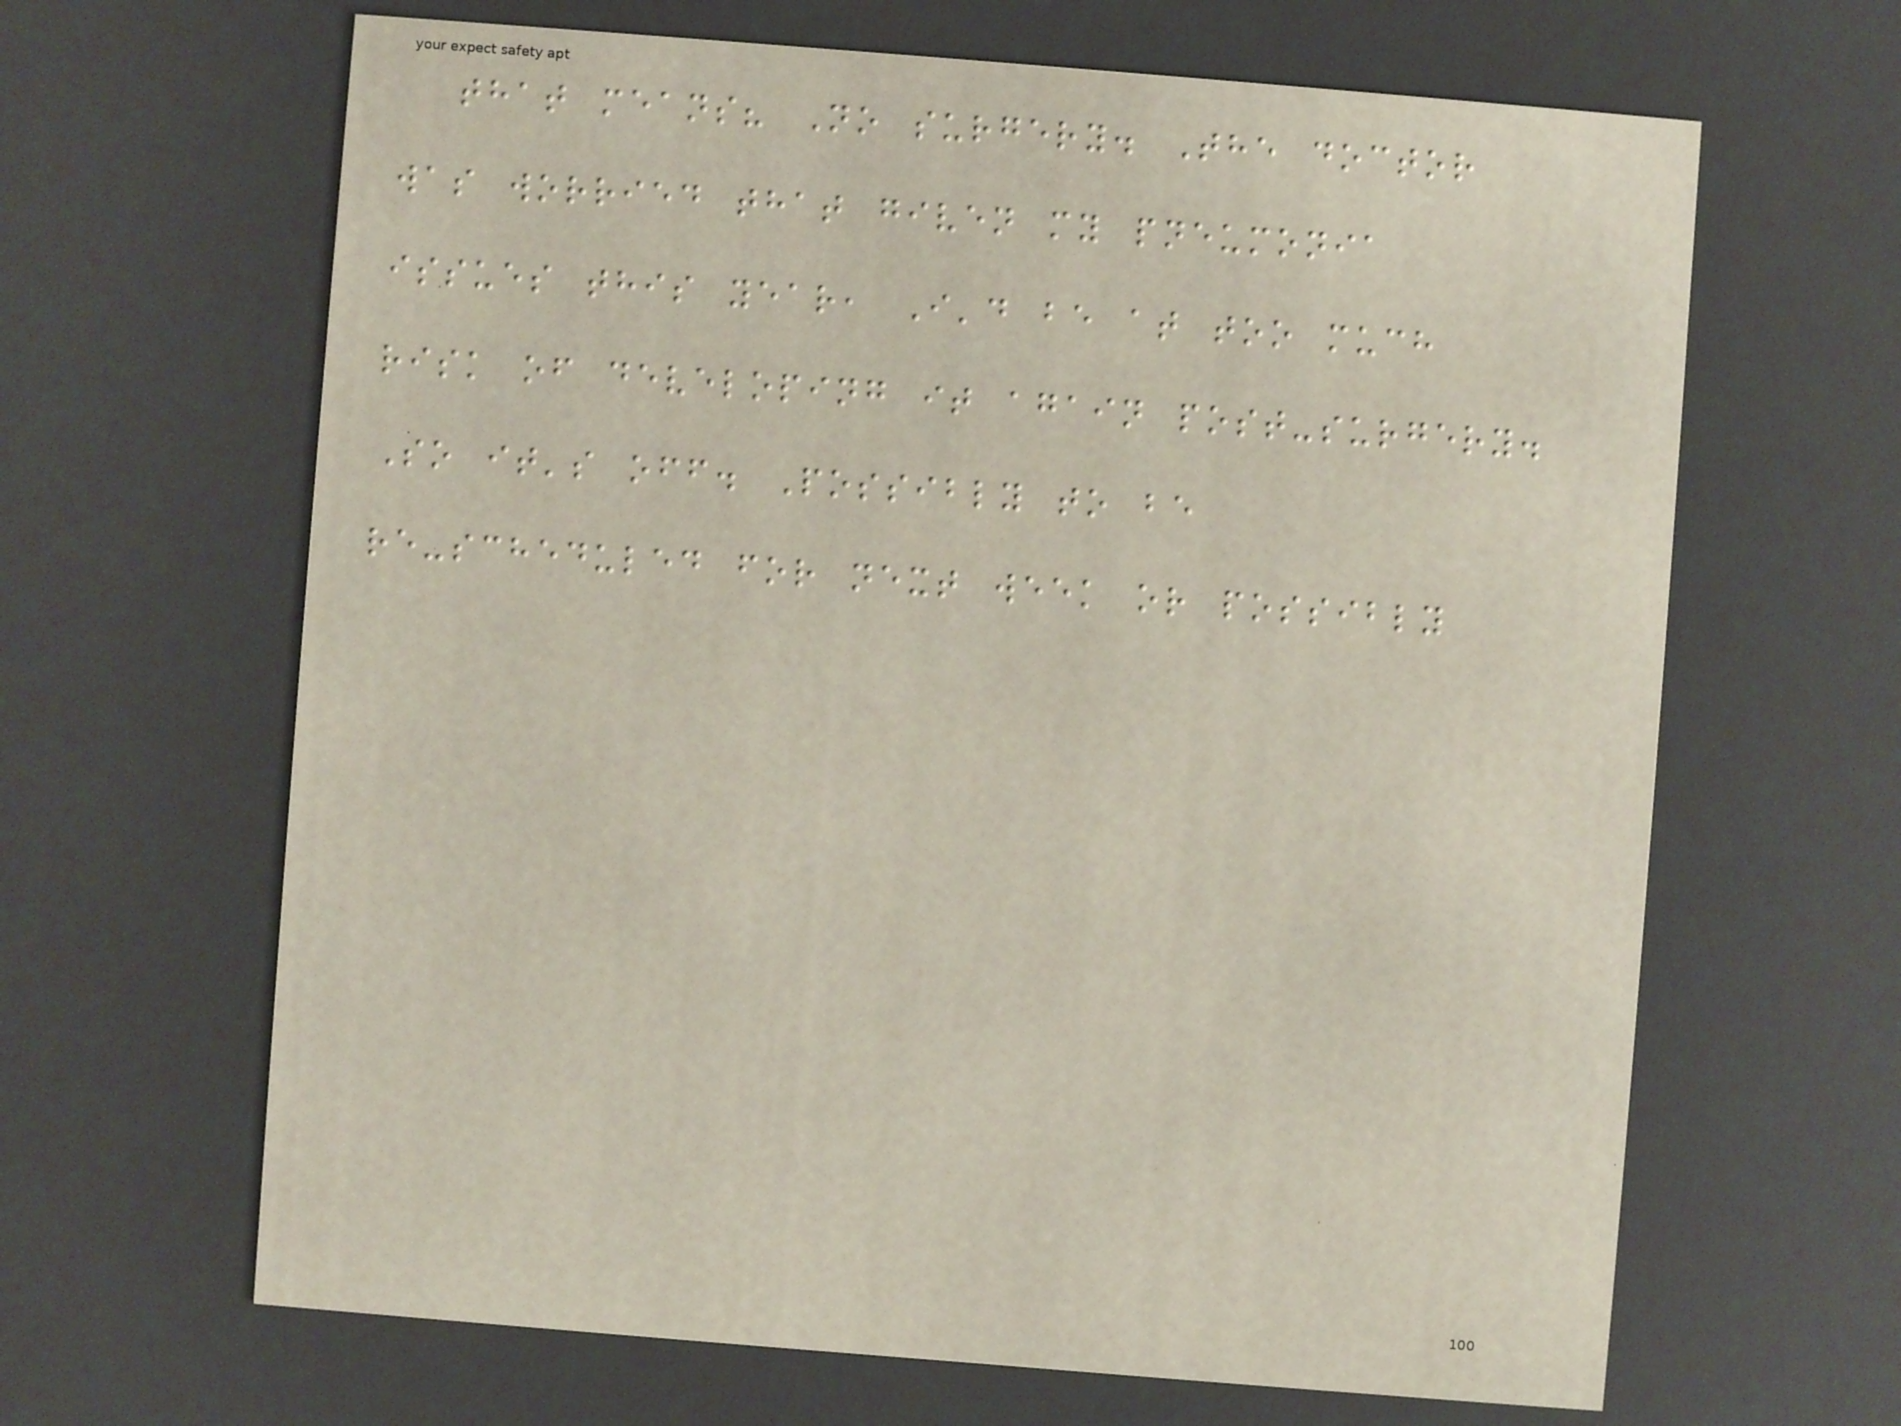that means? No surgery. The doctor
was worried that given my pneumonia
issues this year, I'd be at too much
risk of developing it again post-surgery.
So it's off. Possibly to be
re-scheduled for next week or possibly
